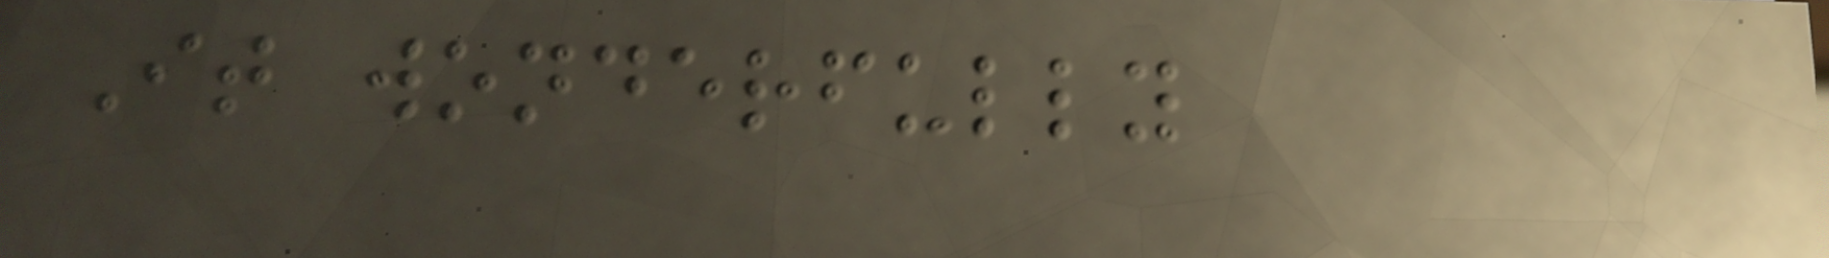It wonderfully
